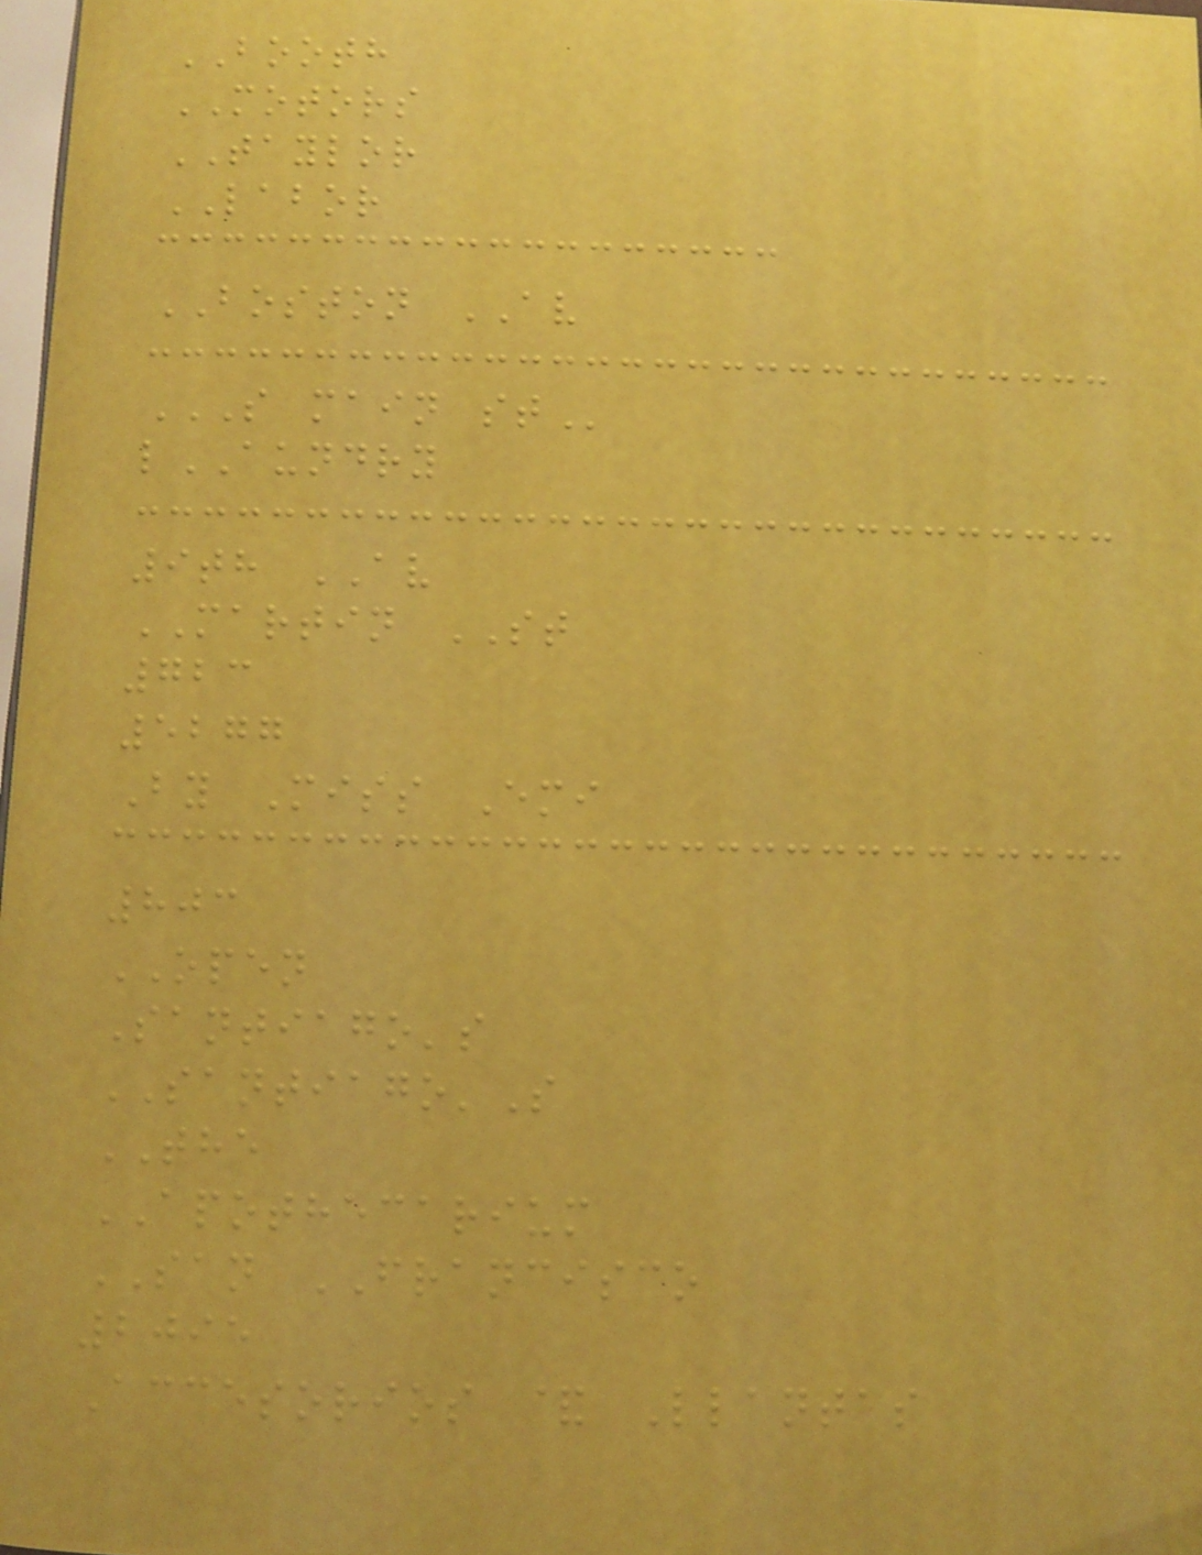BOOTH
MOTORS
TAYLOR
LABOR
BOSTON AV
S MAIN ST
lAUNDRY
9th AV
MARTIN ST
723
5277
By Miss Emi
803
OPEN
Santiago's
SANTIAGO'S
THE
APOTHECARIUM
SAN FRANCISCO
2095
Accesorios & Llantas
